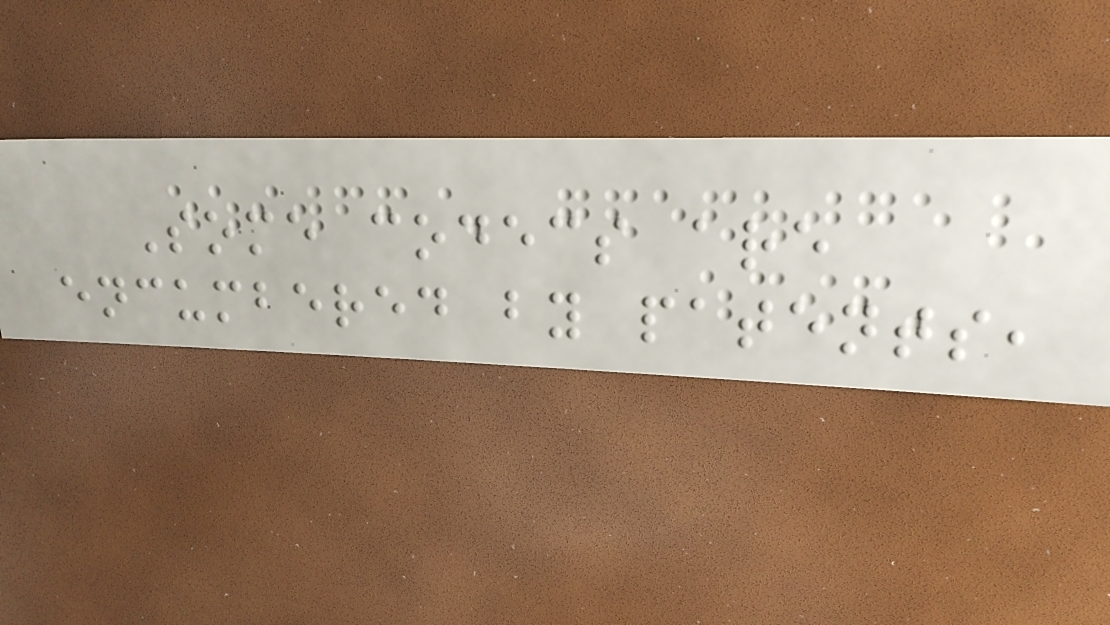Some codecs are
encumbered by patents,
